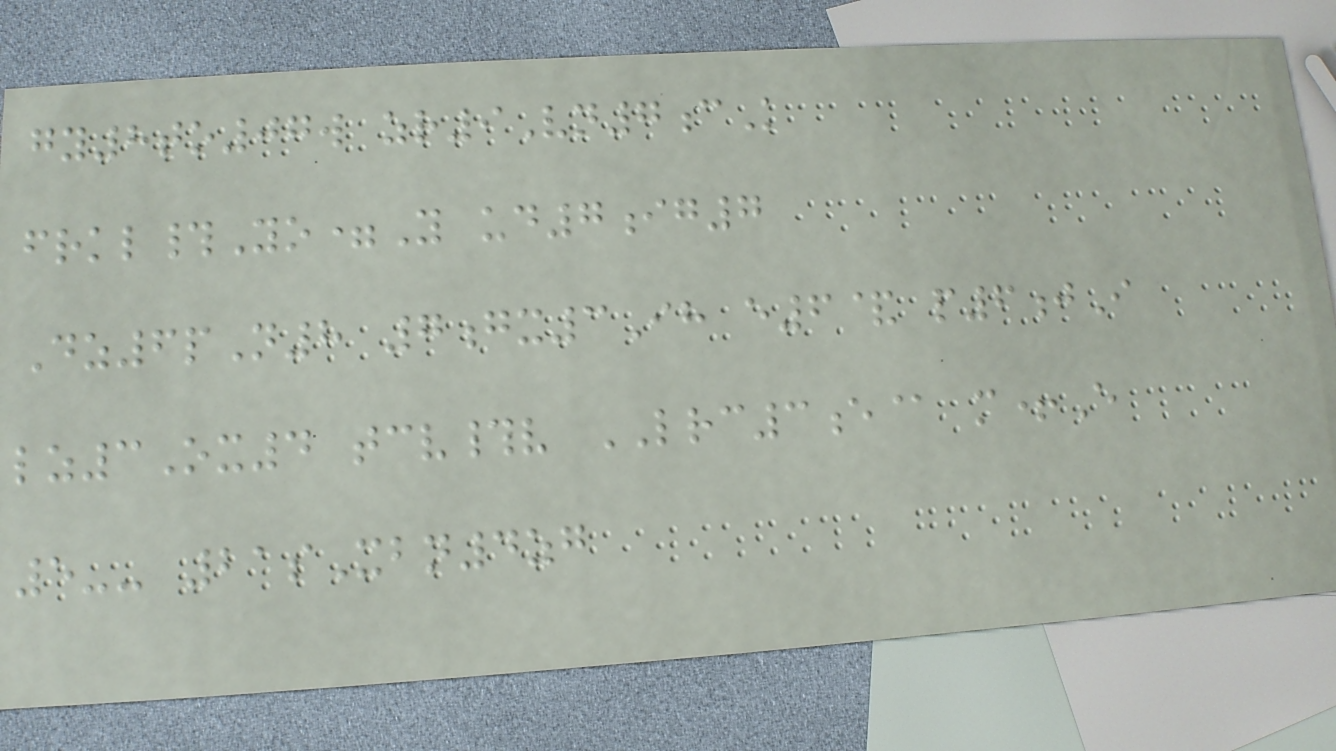gy8to07w zr9Vn7cK
frkl#Yo=Y ud7ig7
Dz6pN8 7gx3Ih e6& p6jI
lz3Ox4 tcv#v LRC3e@ m+E
5-- 21sXbn4zg
